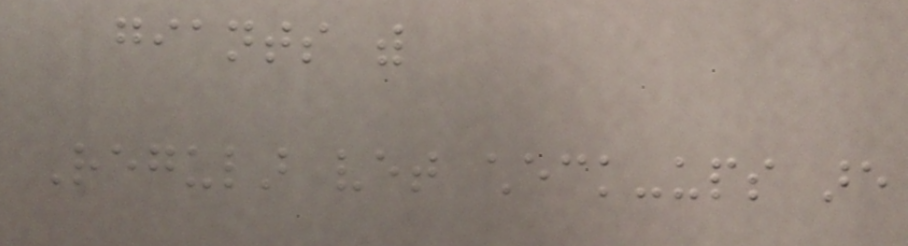giants with
Regular vet check-ups are
